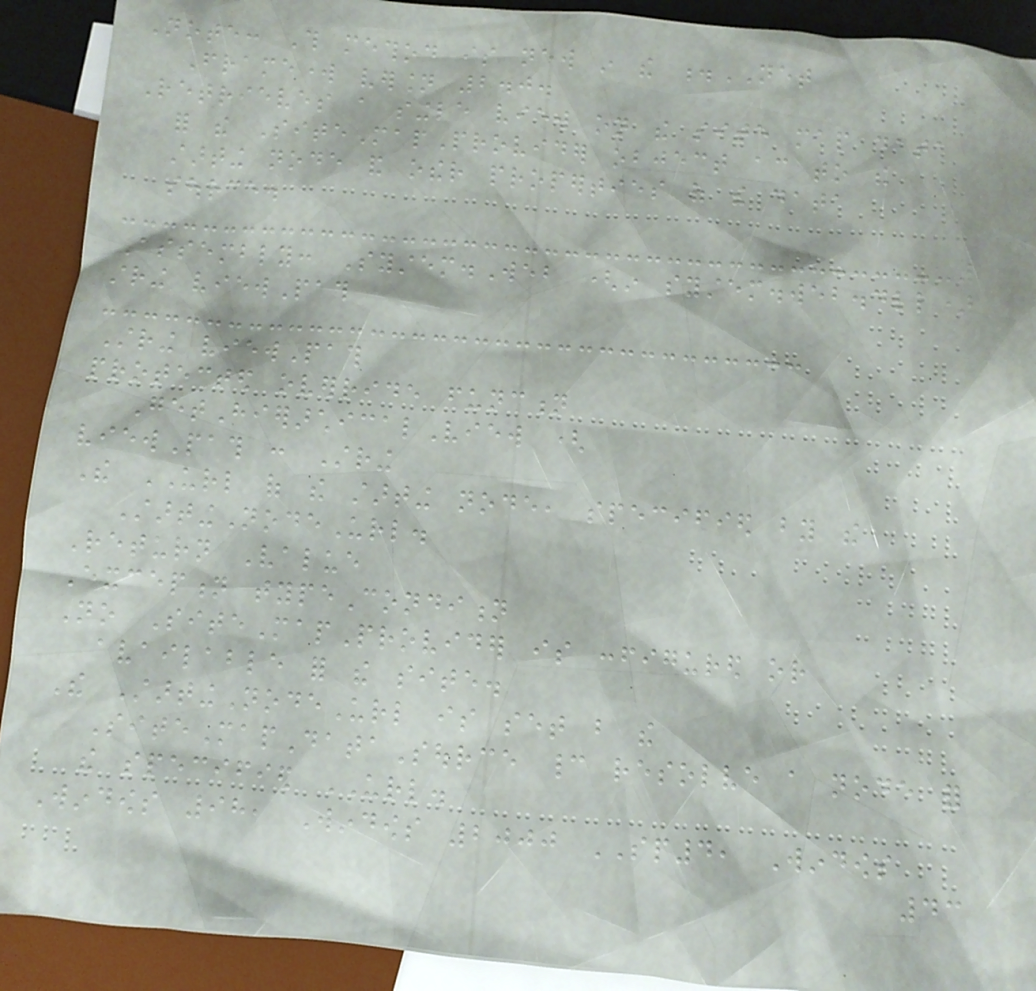Note: This method is new in the .NET
Framework version 2.0.
Retrieves a single view on the site map data
for the SiteMapProvider object according to the
starting node and other properties of the data
source.
Assembly: System.Web (in system.web.dll)
string viewPath
String viewPath
protected override function
GetHierarchicalView (
viewPath : String
The URL of the starting node, specified by the
StartingNodeUrl.
Return Value
Exception typeCondition
No SiteMapProvider is configured or
available for the site.
The StartingNodeUrl is set but the
SiteMapDataSource cannot resolve a node for
the specified URL.
Windows 98, Windows 2000 SP4, Windows
43
